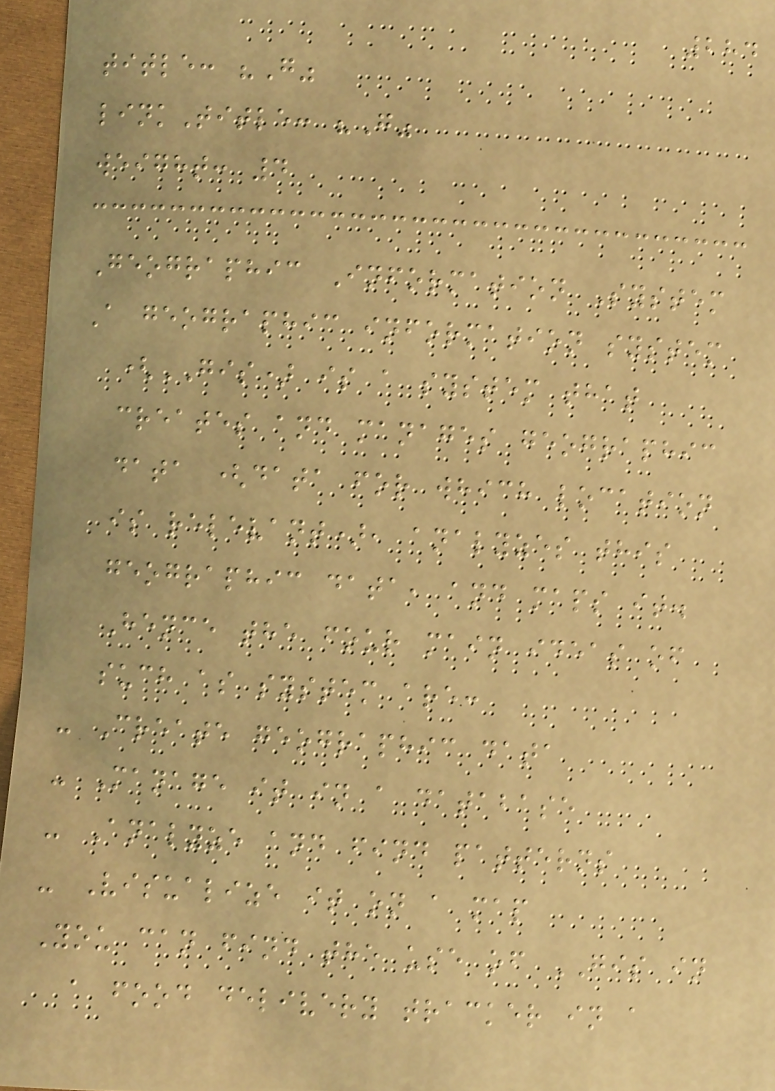284
title: "G"
linkTitle: "G"
weight: 4
Geographic Information System
A geographic information system
(GIS) is a system that
creates and manages geographic
data (data for which location
is relevant), analyzes this
geographic data, and maps it.
Hence the four main ideas of
such as system are:
- Create geographic data
- Manage it in a database
- Analyze and find patterns
- Visualize it on a map
You can find the use of GIS in
a food delivery tracker in a
